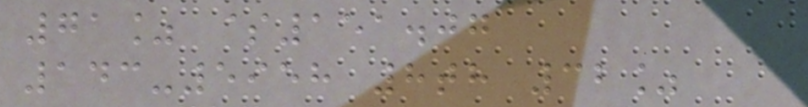71% $151.07
143-5958 8th 32%
